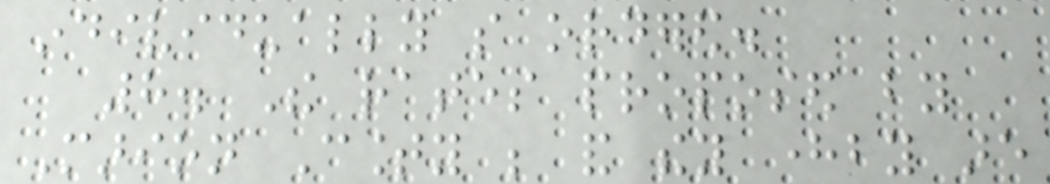individually so ordered.
8. The rates proposed by
Marion County be and they hereby are
